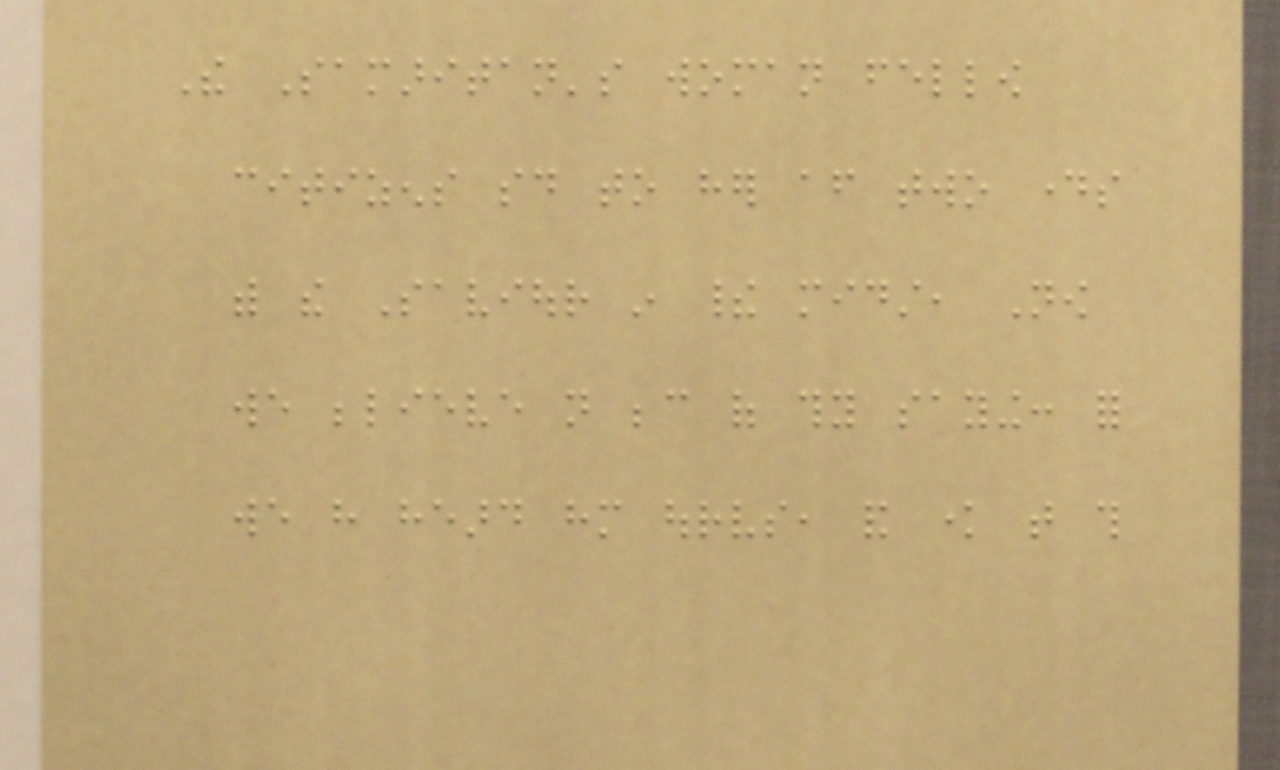The Samaritan's woman fellow
citizens said to her after two days
with the Saviour in their midst, Now
we believe not because of thy saying: for
we have heard him ourselves, and know that this
